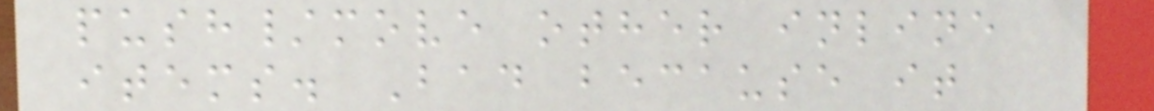push/move other inline
items. Bad because it
